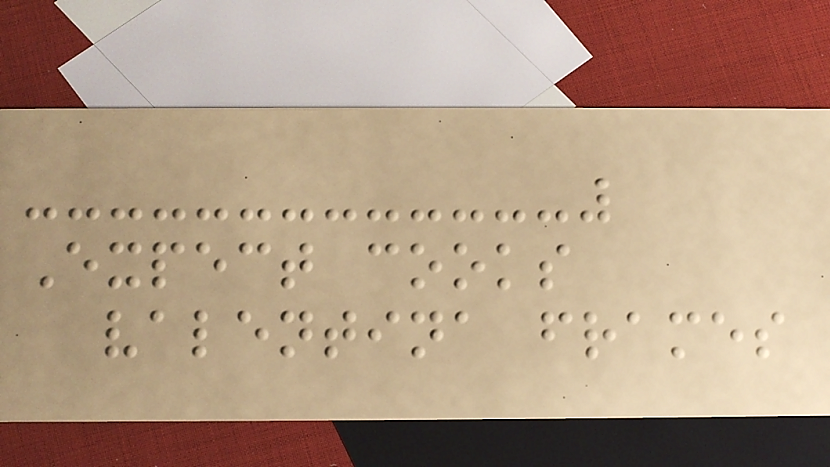Expect cooks
valentina frames
